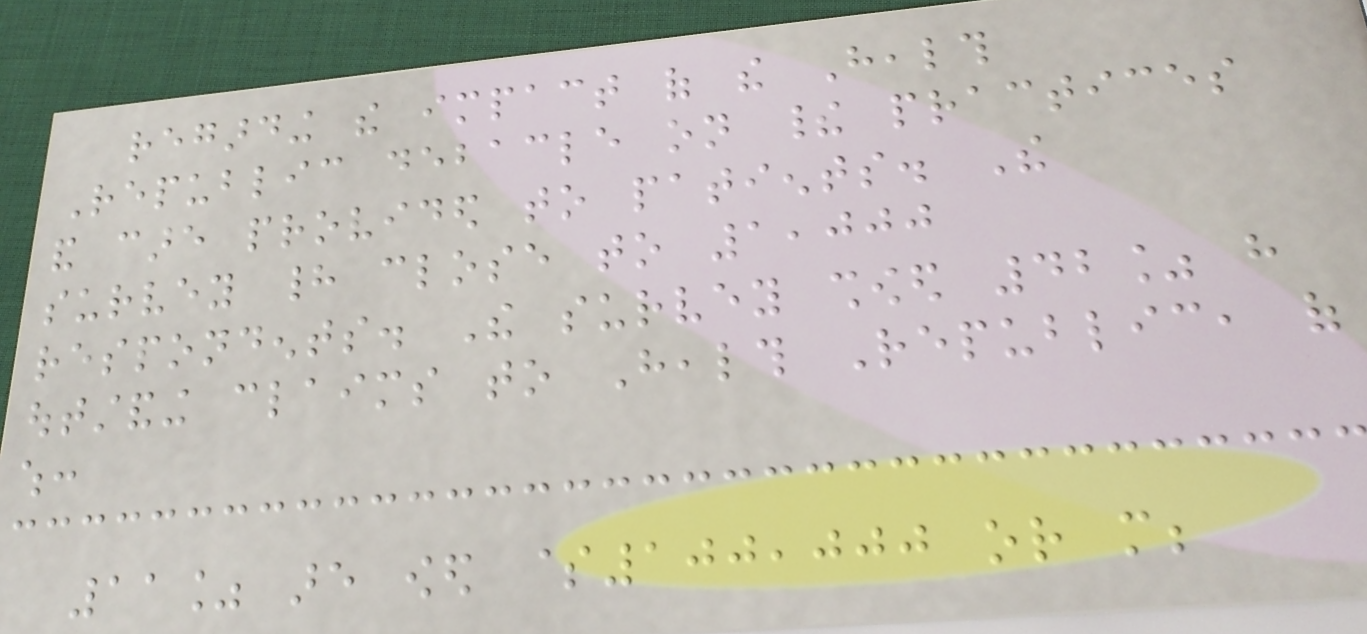regarding the impact of the Health
Republic debacle on their practices
and care provided to patients. The
survey had close to 1,000
respondents. The survey showed 42% have
outstanding claims to Health Republic, of
which:
11% are owed $100,000 or more;
